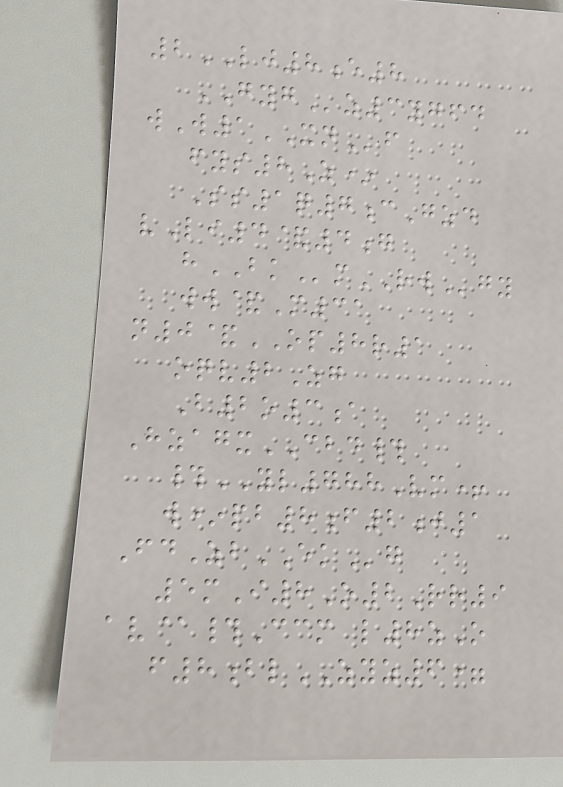2LJ8e8
GYGz3ygfd
wW1XNf
fys8Z*
Ss1q7cGzd
vLi4&4g
hBKmRWgy
ww&M31
n0&OP8r1
oqv2Zg
B2o3a
HzagxCBD#
#YL788Vm+
w*pb8f2j1
FdZbEKg
5mI8O2Rr9
av@#Ccm l8zO
f8blZYZ6=
